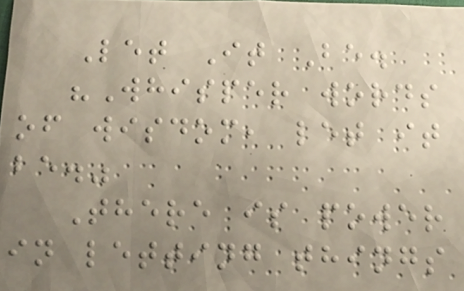Let It Be.
"Whisper words
of wisdom, let it
be."
There is power
in letting things
